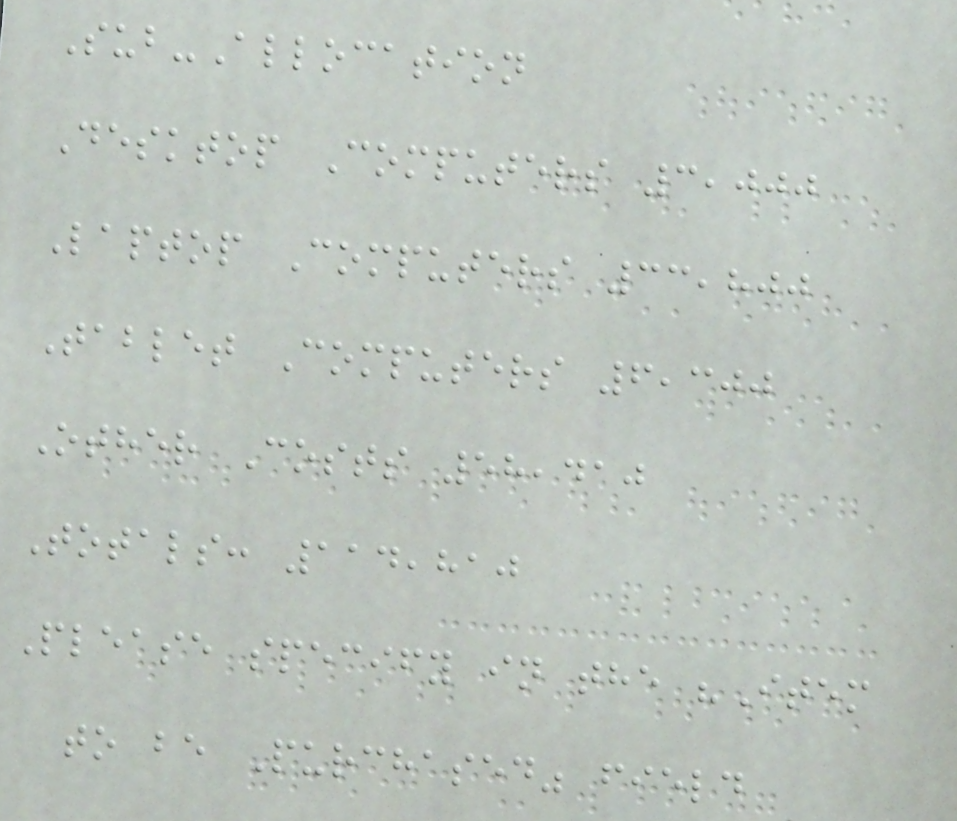Sub-Allocation
Desktop Computers 3,000
Laptop Computers 33,800
Tablet Computers 6,300
Other Costs 58,410
Totals: 114,810
Please specify in the "Item
to be Purchased" field
